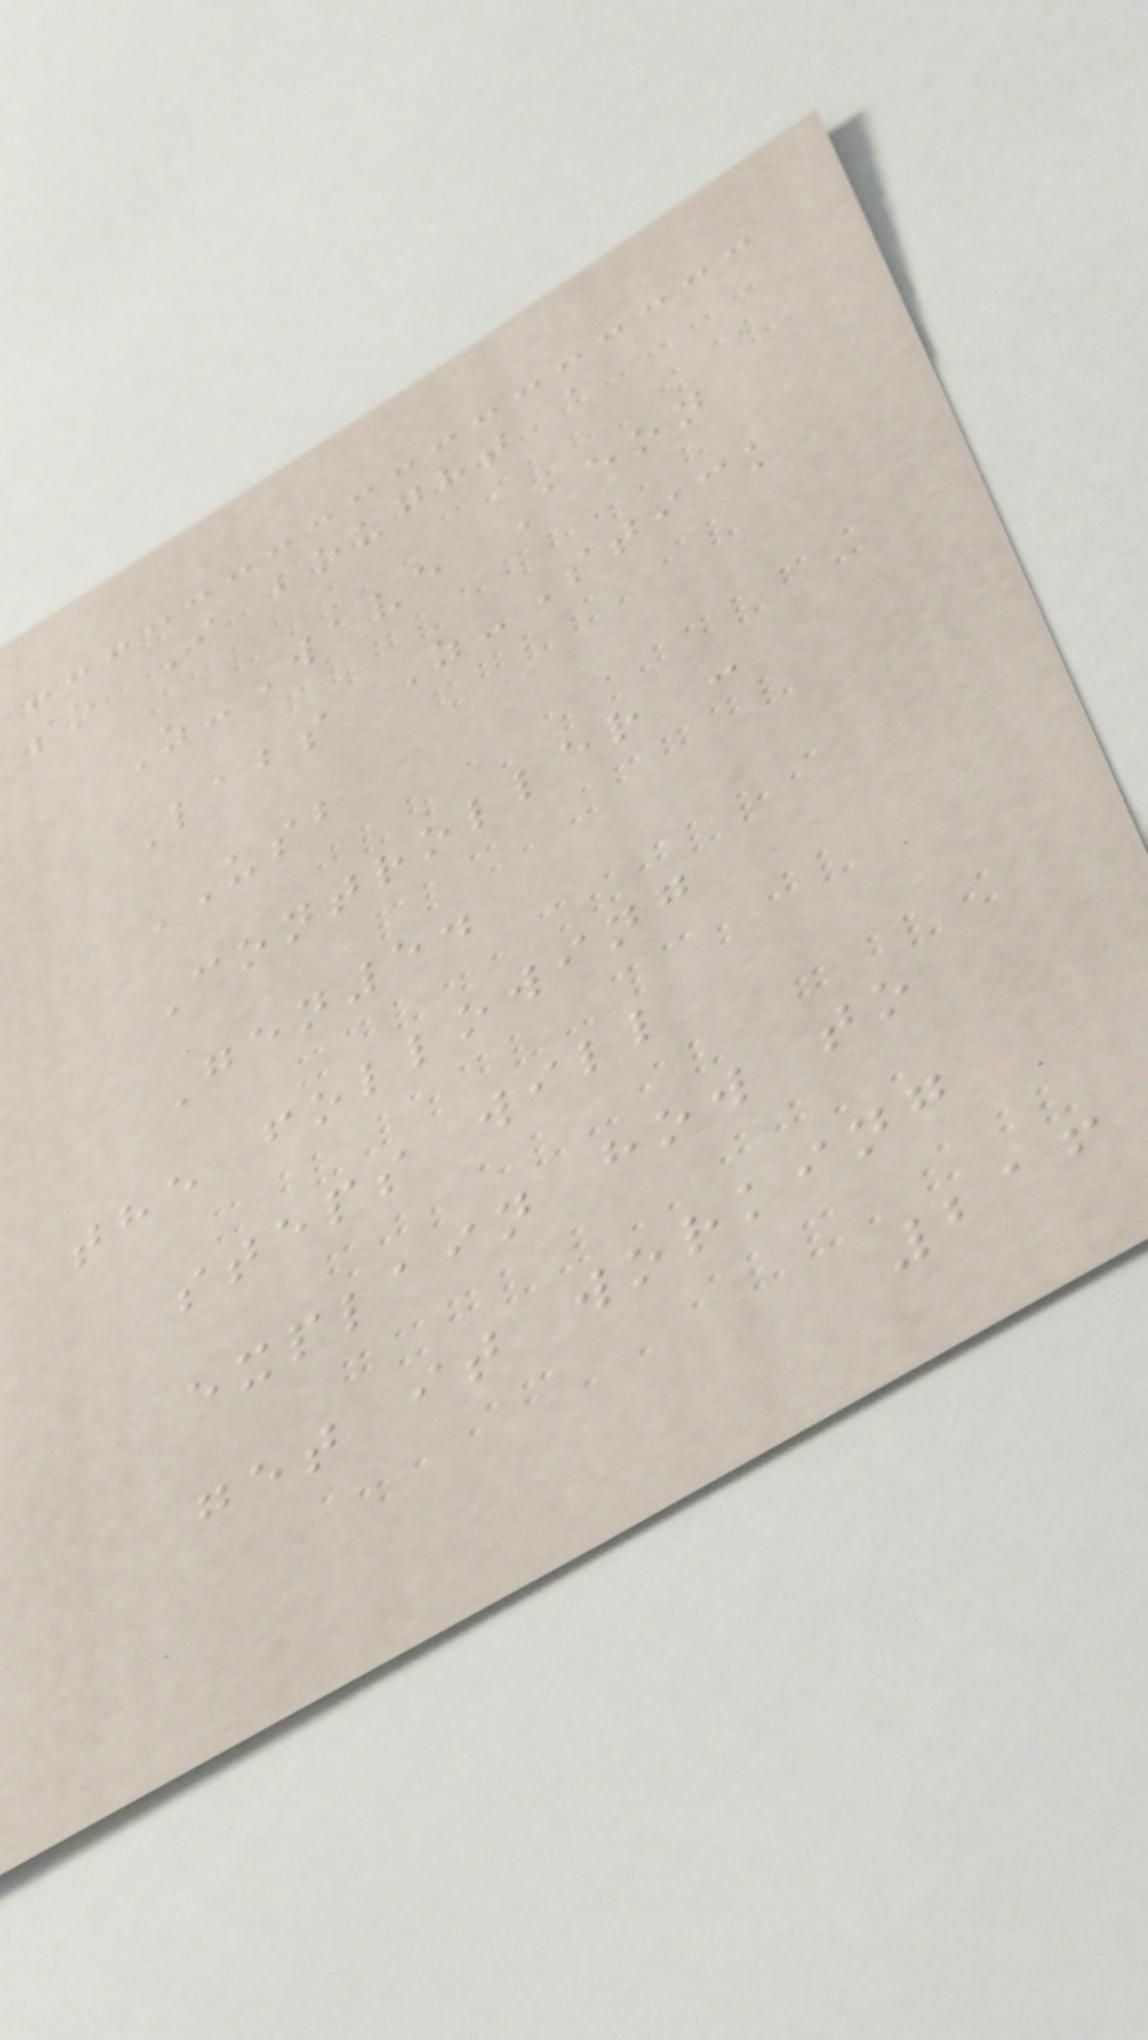so I bought a
Z-Wave Aeon
Labs Z-Stick
USB
Controller -
Gen5.
the following
steps will
explain how to
get it working
216
